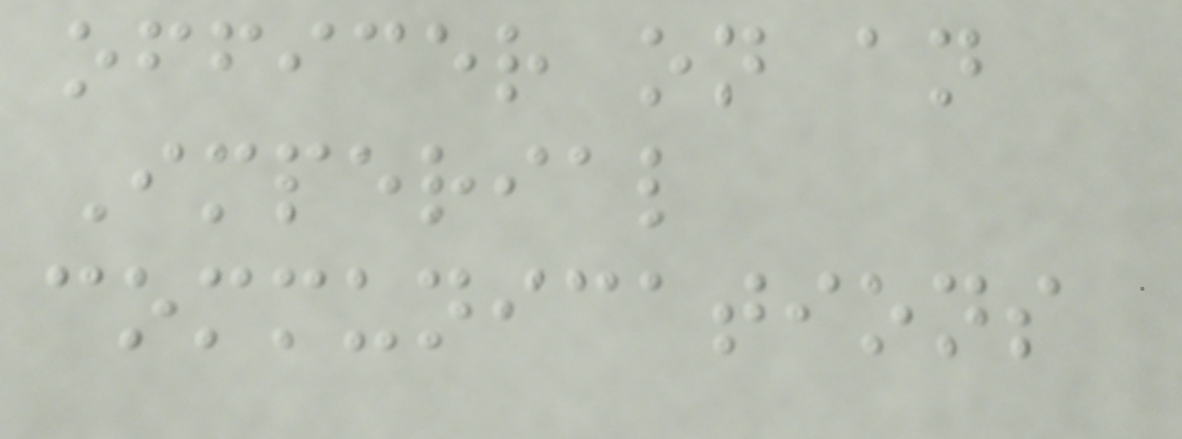officer on an
Imperial
communications
